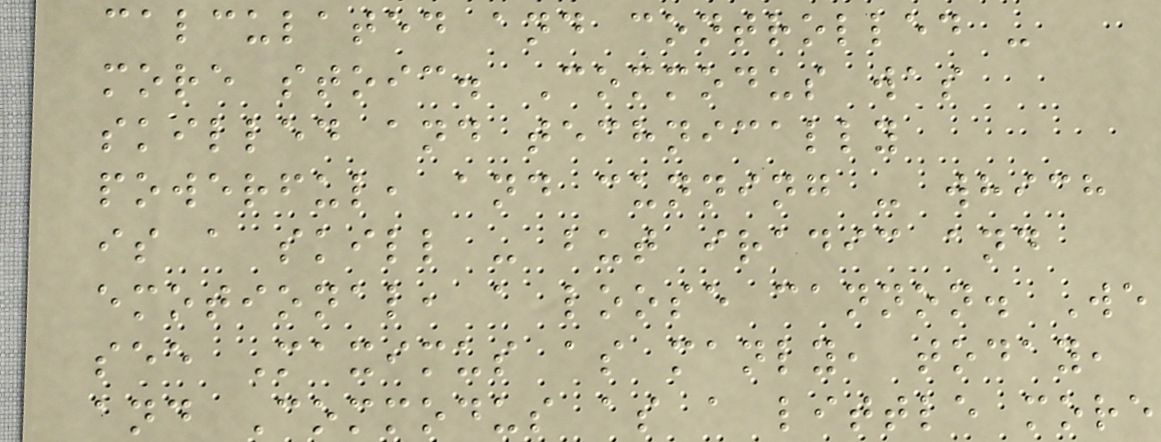calculated and controlled -
more stoic. Commodus was
skilled and technically
powerful, and cunning - which
is a skill - but iradic and
emotional, a loose cannon. We
see Maximus as manly, today,
and Commodus as a little more
